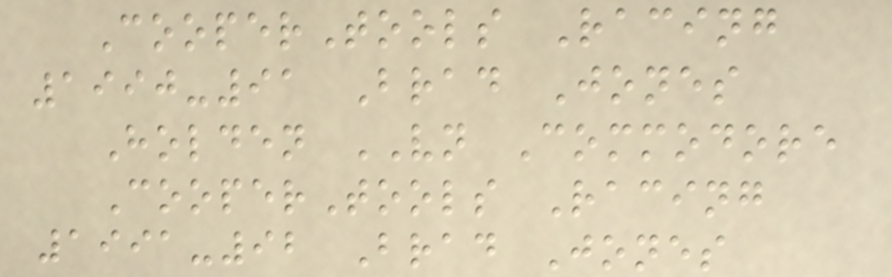CooperTools Racing
1990-91 Brad Jones
Holden VN Commodore
CooperTools Racing
1991-92 Brad Jones
